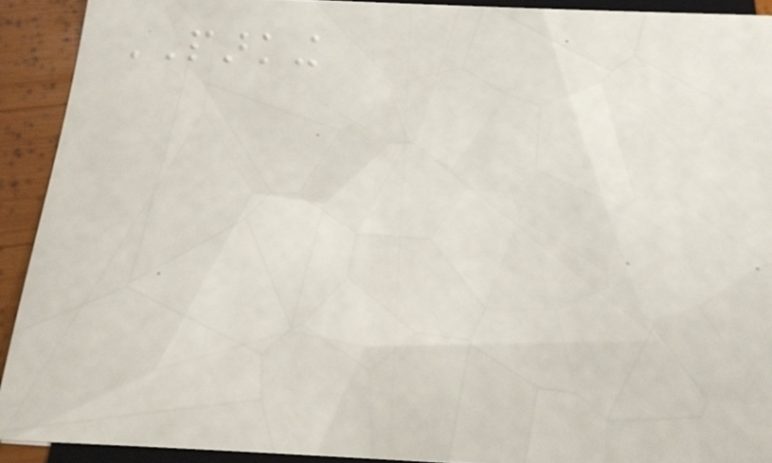PARKING
